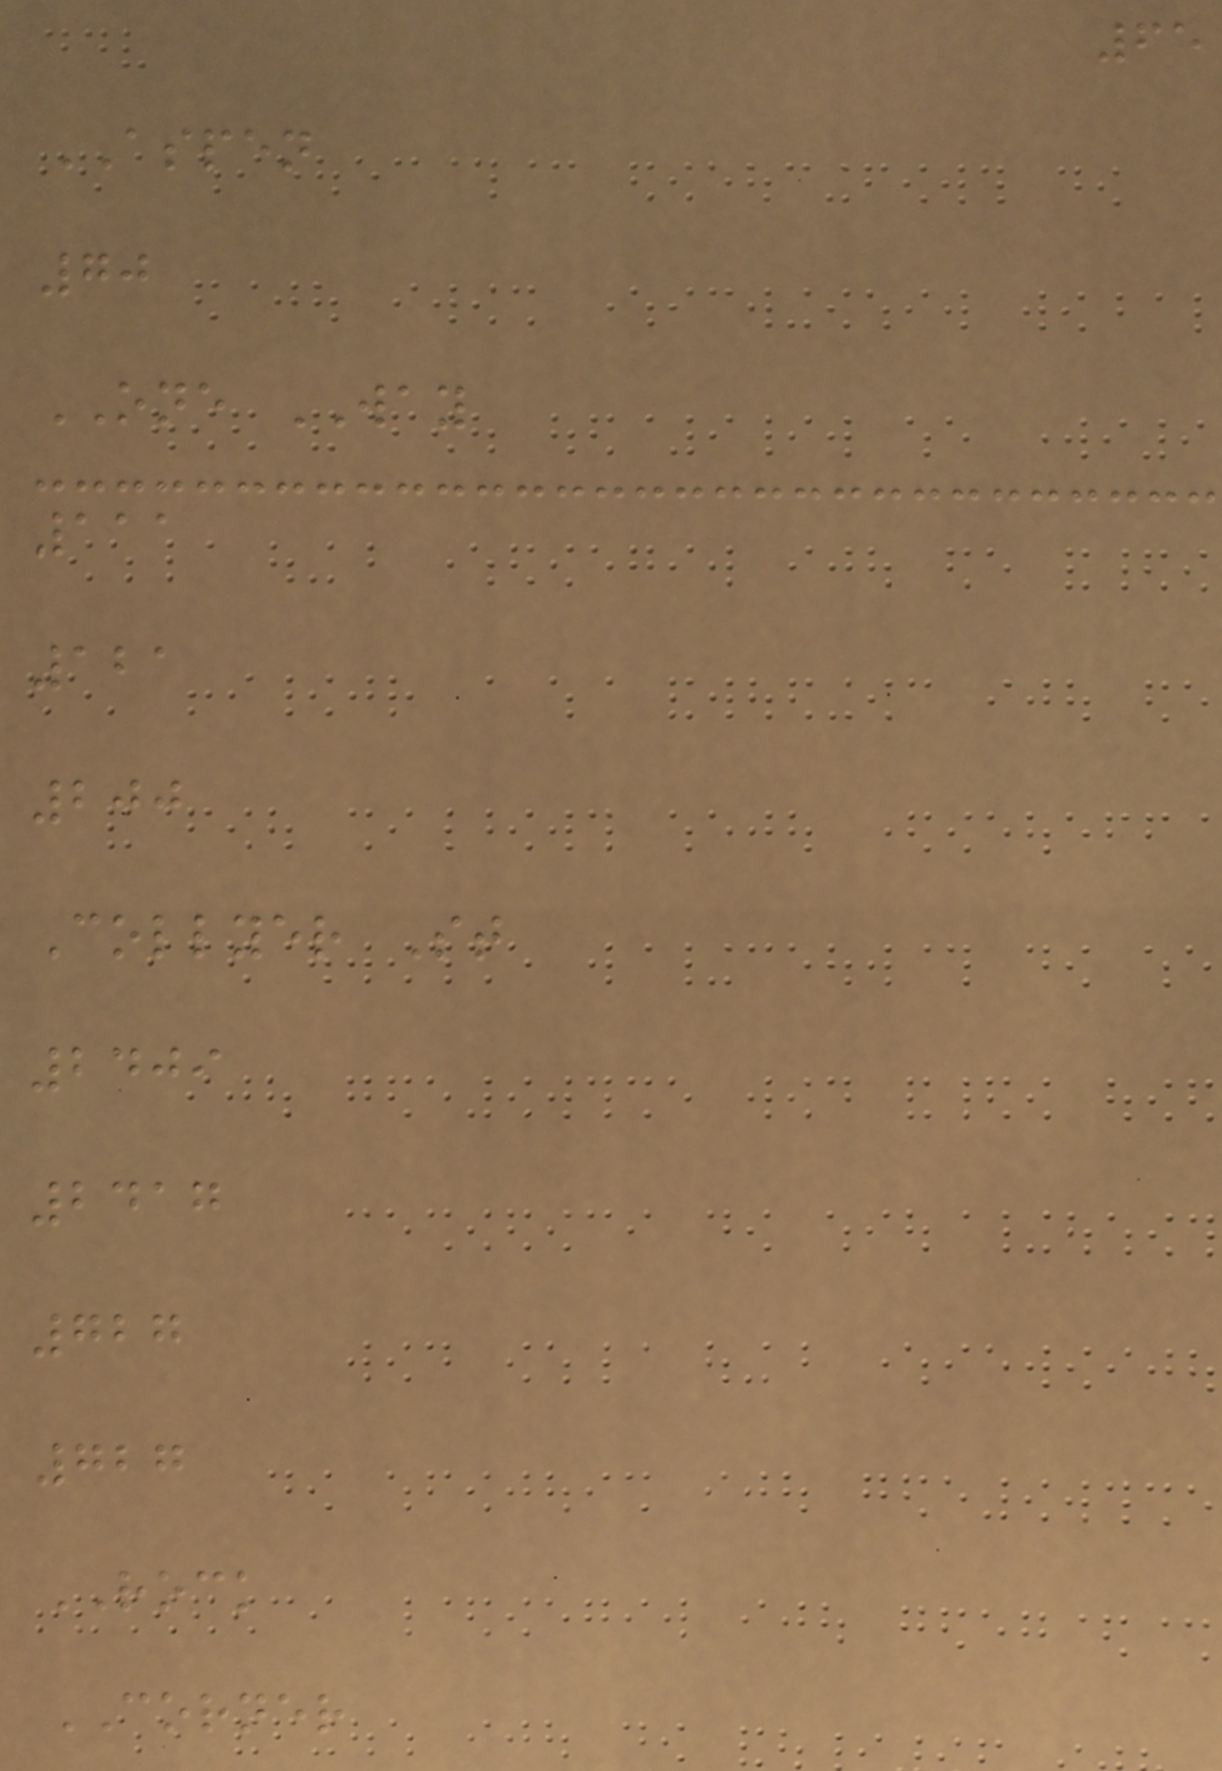65
ASPEN
70
ONE WAY
111
121
200
Collyer St
2409
2417
727
727
ROCK
CORNER
